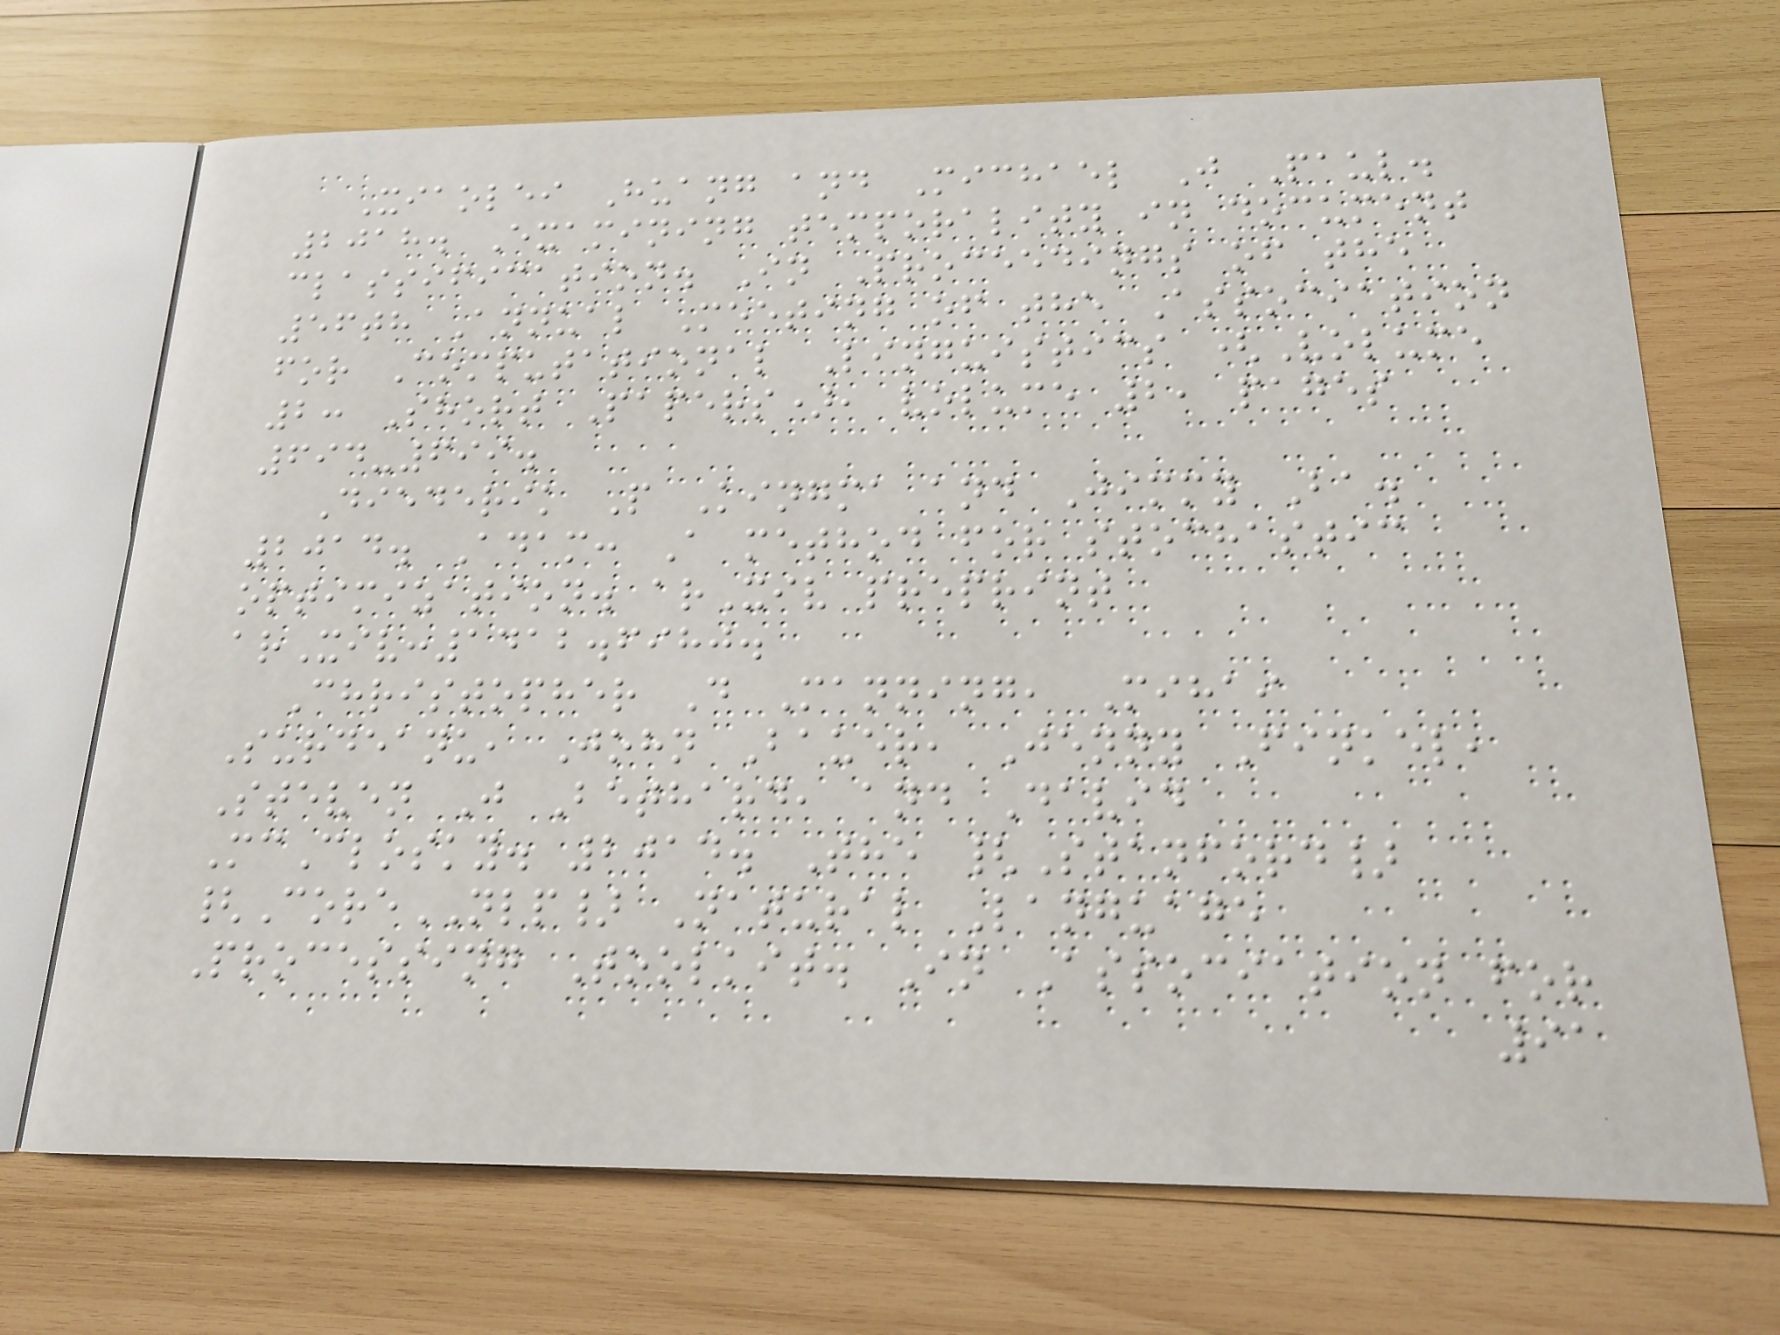Xiaolei Huang and Michael J Paul.
2018. Examining temporality in document
classification. In Proceedings of the
56th Annual Meeting of the Association
for Computational Linguistics (Volume
2: Short Papers), volume 2, pages
694-699.
Diederik P Kingma and Jimmy Ba.
2014. Adam: A method for stochastic
optimization. arXiv preprint
arXiv:1412.6980.
Christopher D Manning, Mihai
Surdeanu, John Bauer, Jenny Finkel,
Steven J Bethard, and David
McClosky. 2014. The {Stanford}
{CoreNLP} Natural Language
Processing Toolkit. In Association for
91
